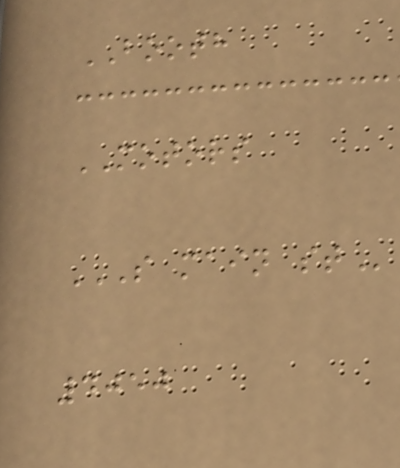BOOTH
MOTORS
S MAIN ST
4050
